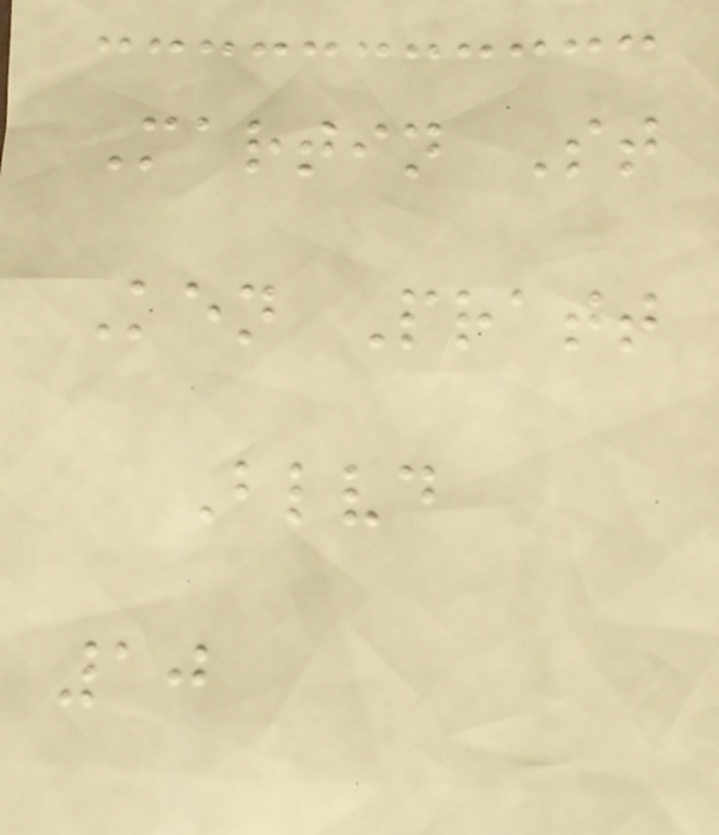Martin St
Ken Pratt
Blvd
10
